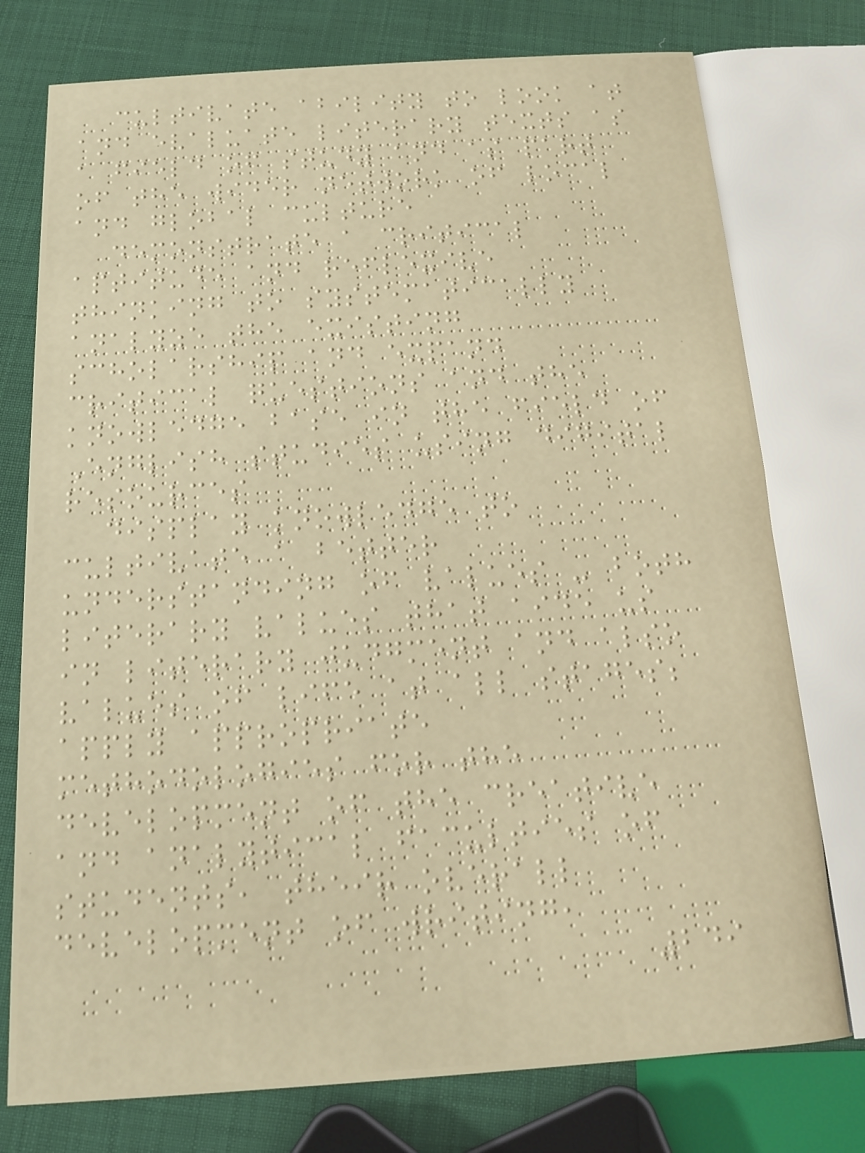cultivate ability to look at
and evaluate literary texts as
a field of study and as part
of the wider network of local
and global culture
demonstrate a critical
aptitude and reflexive
thinking to systematically
analyze the existing
scholarship and expand
critical questions and the
knowledge base in the field of
English studies using digital
resources
display knowledge to
cultivate a better
understanding of values - both
literary values that aide us
in literary judgment and also
values of life at all stages;
apply appropriate
methodologies for the
development of the creative
and analytical faculties of
students, their overall
development of writing,
249
